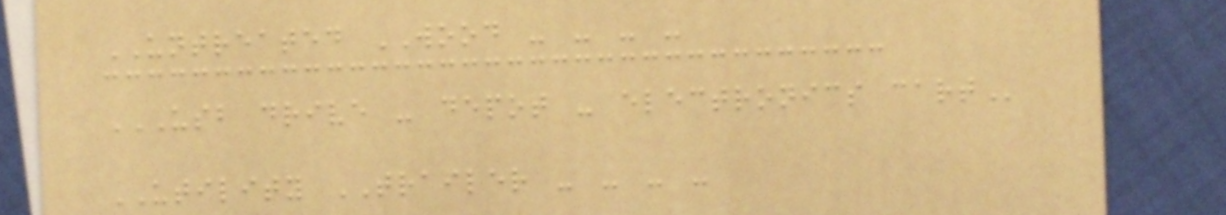UNTREATED WOOD - - - -
USB DRIVE - DEPOT - ELECTRONICS CART
UTILITY TRAILER - - - -
